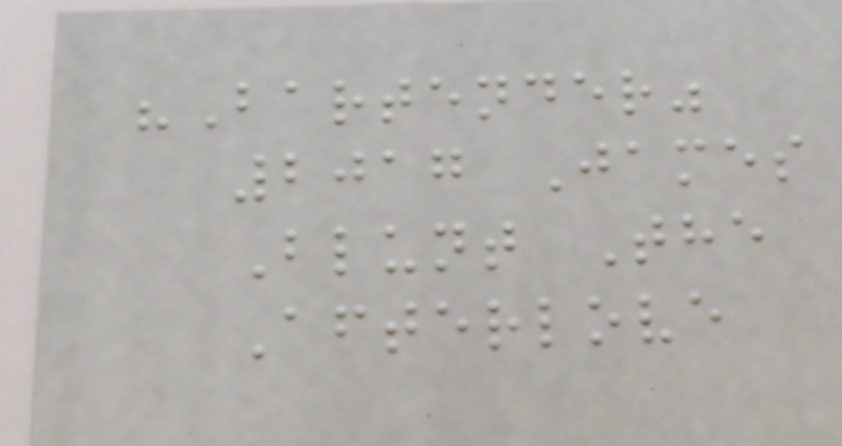"Bartender"
2017 James
Blunt The
Afterlove
